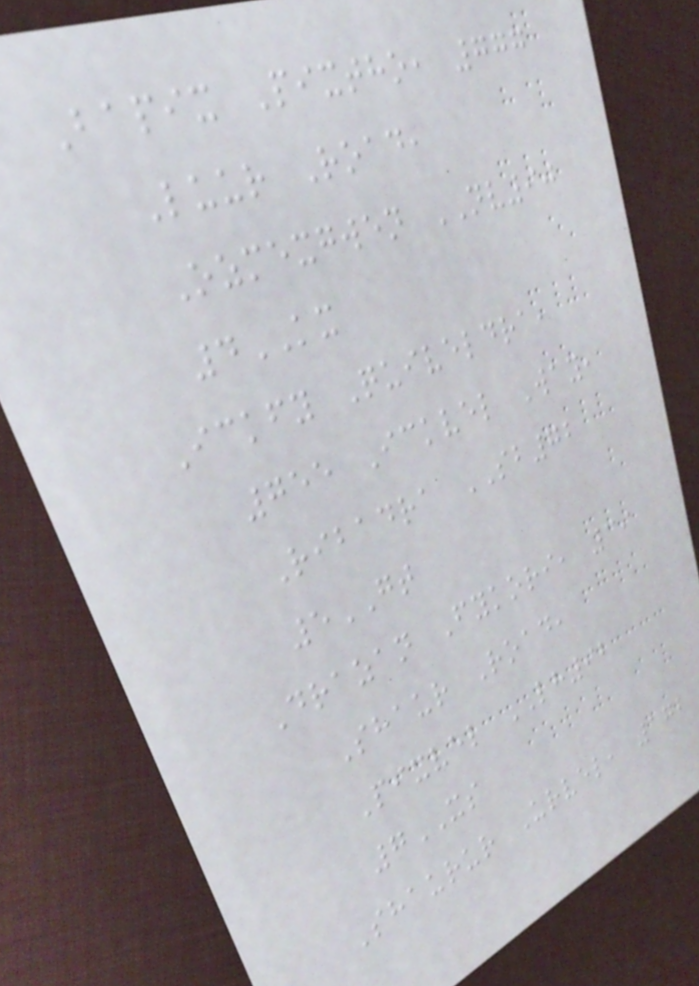Bapix Pixtho, 777
Luur Road,
Ozmexgwen NV90
4KX
Ickfy Quiveldra,
755 Ickvel Way,
Ribadra SB72
5GT
Drazan Fykori, 39
Shaur Road,
Pixvel LH92
7XS
Shaurur Urvel, 172
